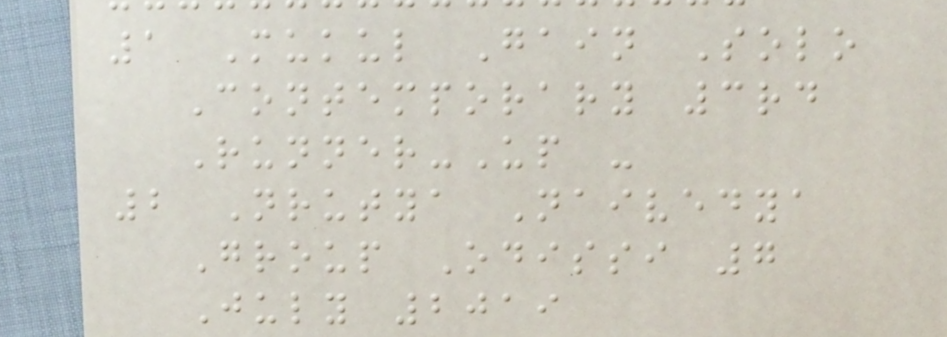1 Mukul Gain Solo
Contemporary 3rd
Runner-Up -
2 Nrutya Naivedya
Group Odissi 7
July 2019
